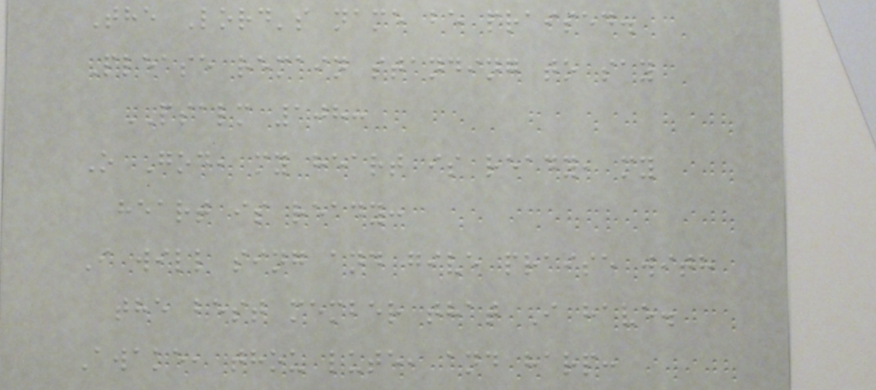The Lord's name be praised.
Please remain standing to say
PSALM 108:
O God, my heart is ready, my
heart is ready:
I will sing and give praise with
the best member that I have.
Awake, thou lute, and harp:
